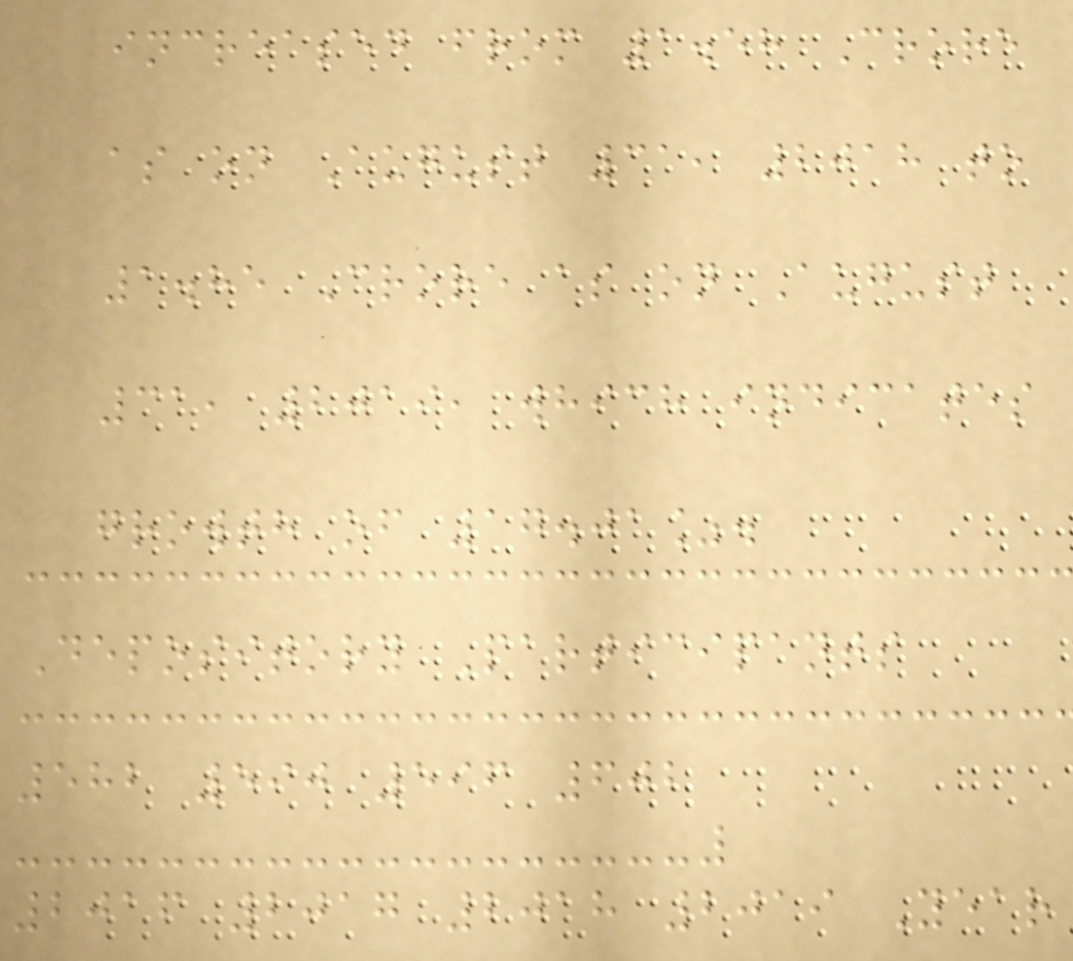increased from 1.58 Crore
as on August 31, 2018 to
1.85 Crore as on August
31, 2019, which indicates
growth of 17.01%.
Depository Participants
582 590 596 602
2016 2017 2018 2019 Year
